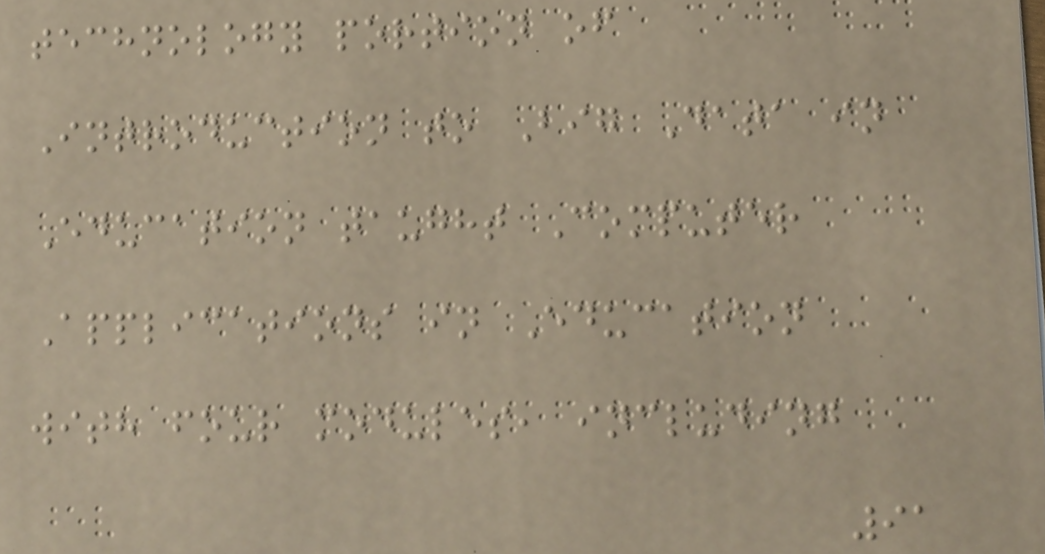technology portion of
Introduction to Big Data in
Education taught Computer
Applications in Education
with four modules, including
91
